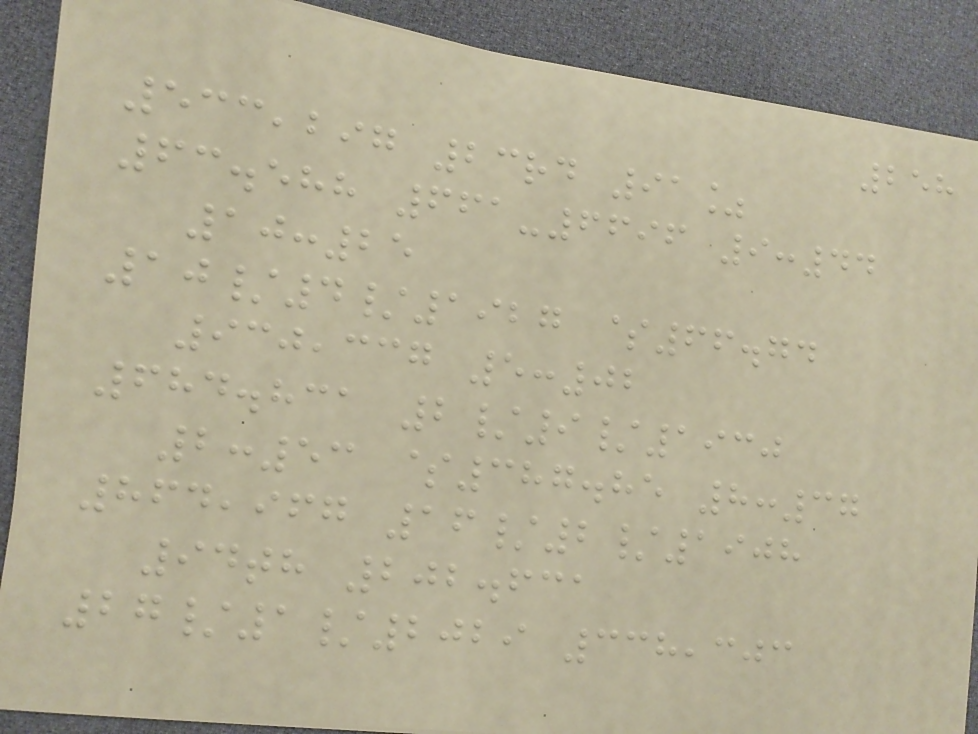258
533,297 23rd 91%
63.588 661-6696 9:44
10:25
10/4/1927 $66.74
930,337 5:02
684.831 2/9/1930
2:53 $387.85 8:37
864,967 16/2/1908
94th 202.631
27/1/2029 338,303
